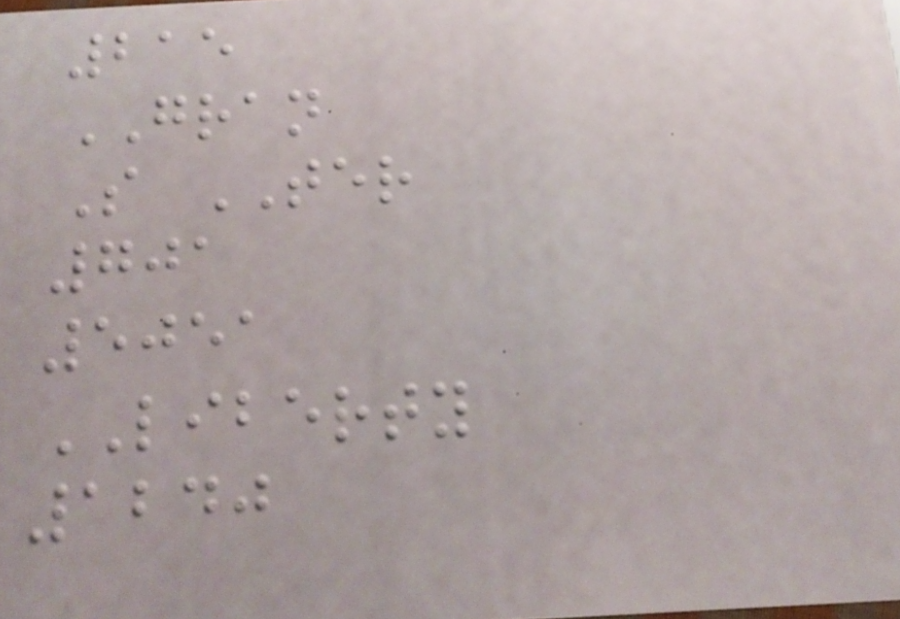215
GRAN
S TER
701
5051
LIBERTY
1240
